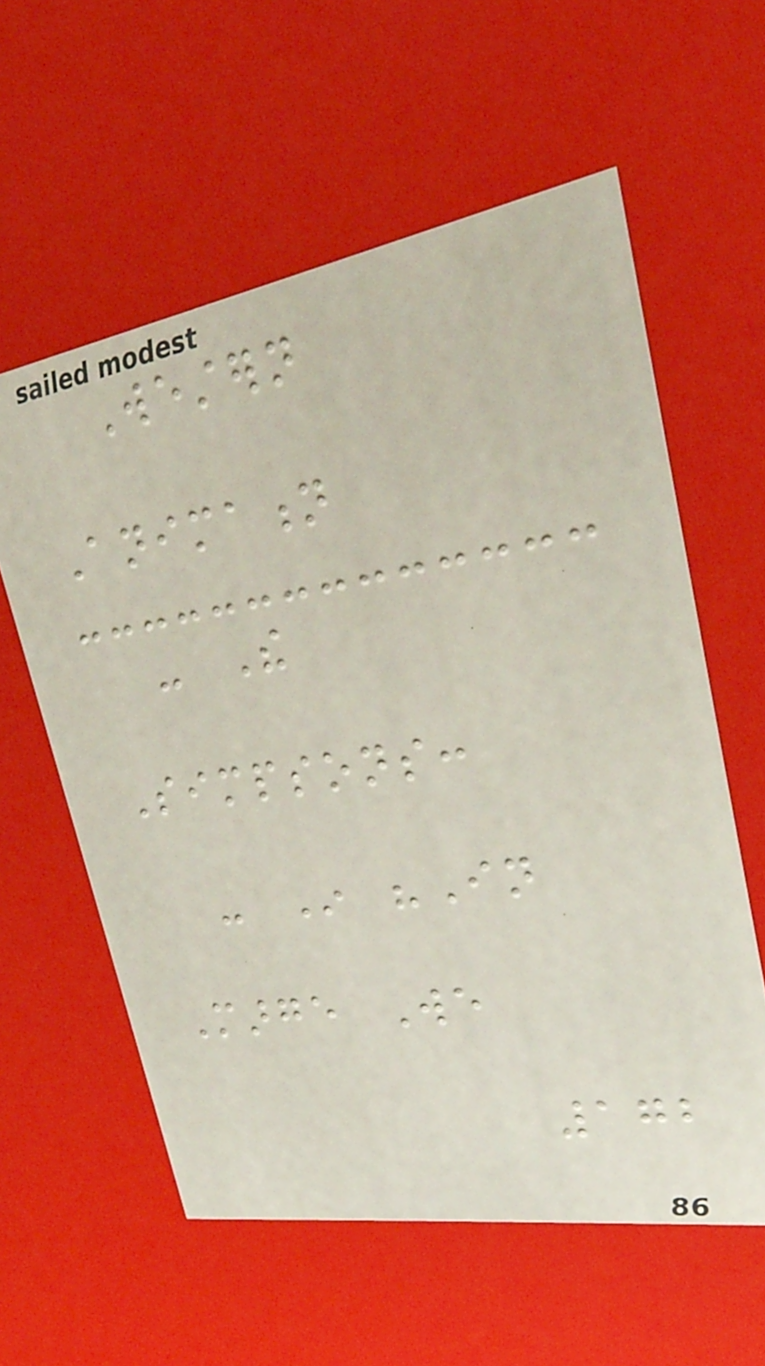Western
Animation
- The
Simpsons:
- In "In
Marge We
172
